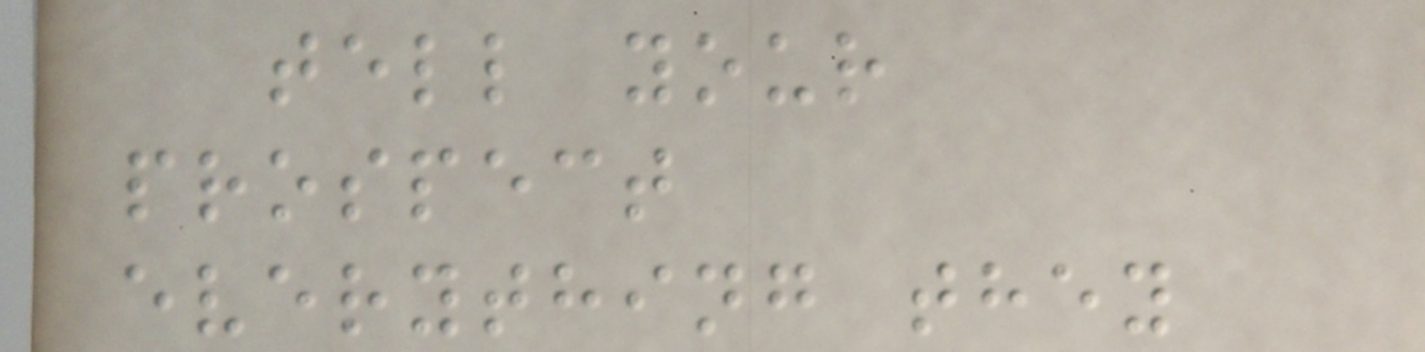tell your
prospect
everything they
